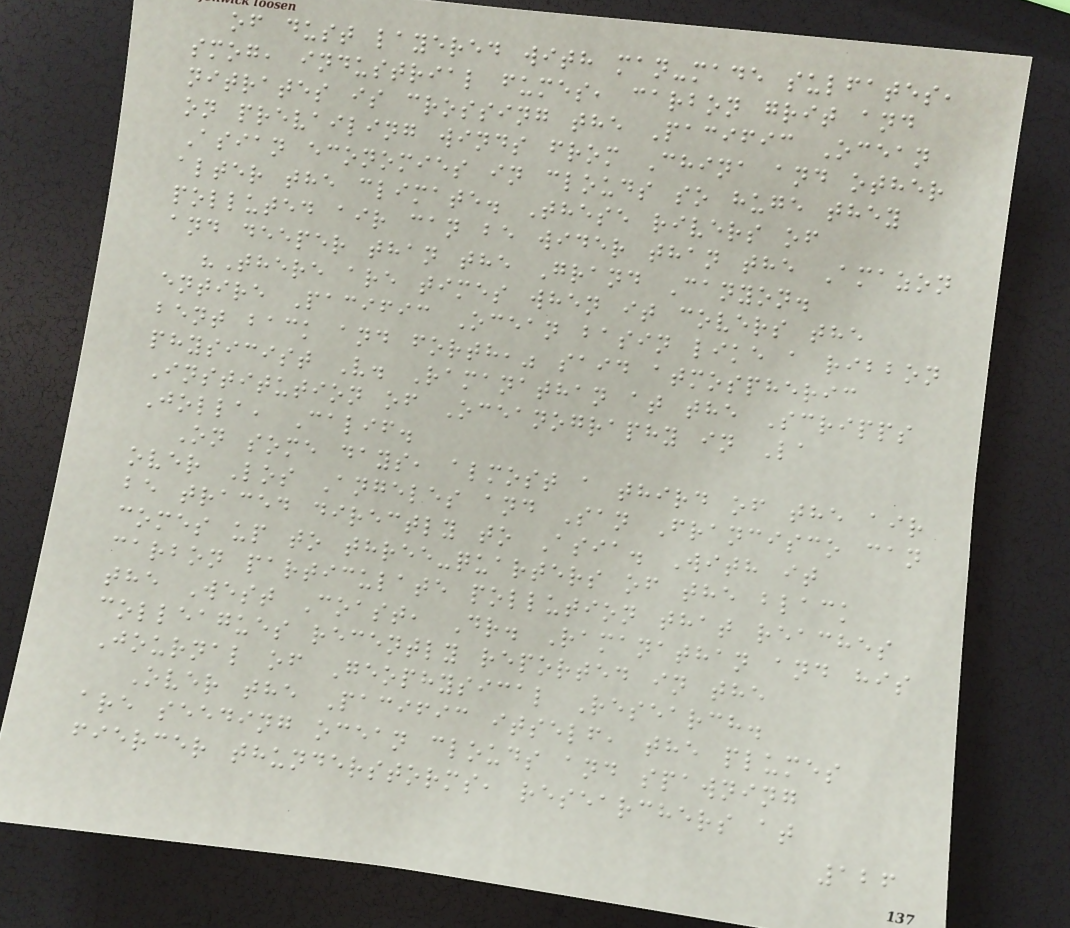of dust layered with man-made sulfates,
smog, industrial fumes, carbon grit and
nitrates is crossing the Pacific Ocean
on prevailing winds from China and other
Asian economies in clouds so huge they
alter the climate. These rivers of
polluted air can be wider than the Amazon
and deeper than the Grand Canyon.
"There are times when it covers the
entire Pacific Ocean basin like a ribbon
bent back and forth," said atmospheric
physicist V. Ramanathan at the Scripps
Institution of Oceanography in La
Jolla, Calif.
On some days, almost a third of the air
over Los Angeles and San Francisco can
be traced directly to Asia. With it
comes up to three-quarters of the black
carbon particulate pollution that reaches
the West Coast, Dr. Ramanathan and his
colleagues recently reported in the
Journal of Geophysical Research.
Over the Pacific itself, the plumes
are seeding ocean clouds and spawning
fiercer thunderstorms, researchers at
126
